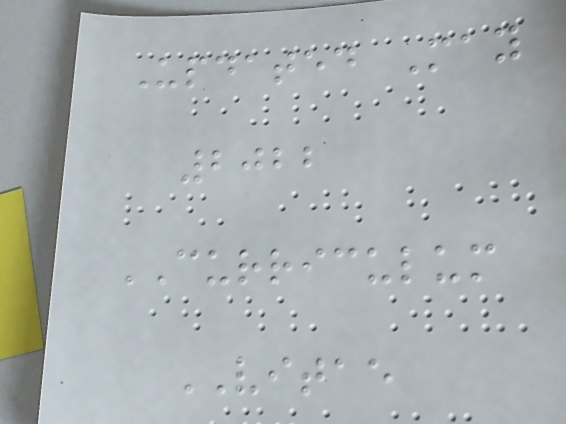Updated May
2022
CURRICULUM
VITAE
